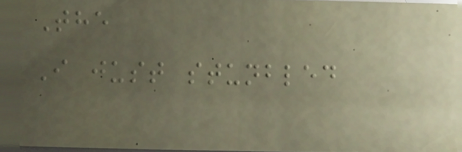The
I just stunbled
